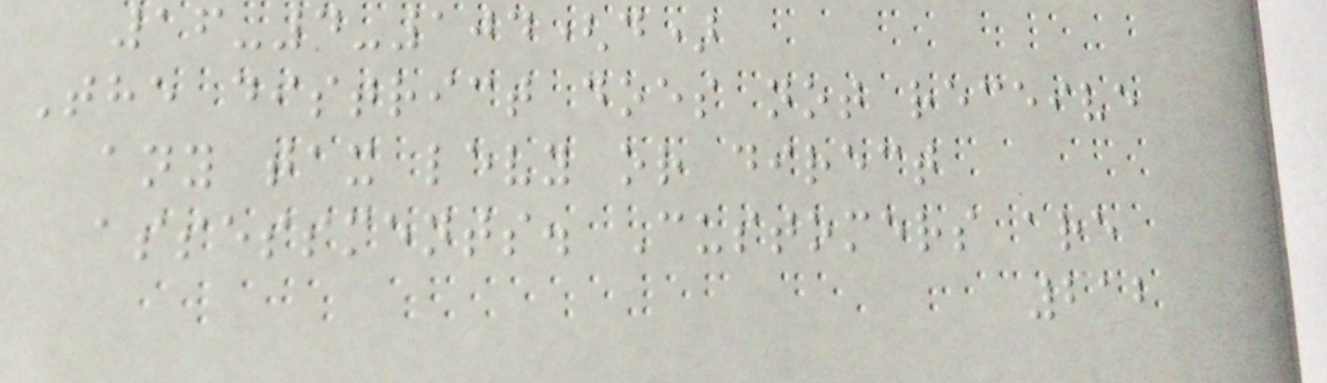16-4-104(d)
The district does not receive
any tax levy or direct
assessments. Customers are
212
